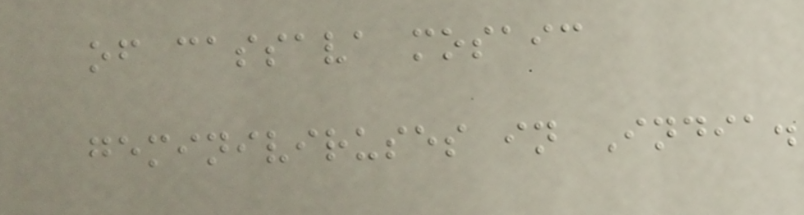of cassava mosaic
geminiviruses in India.
